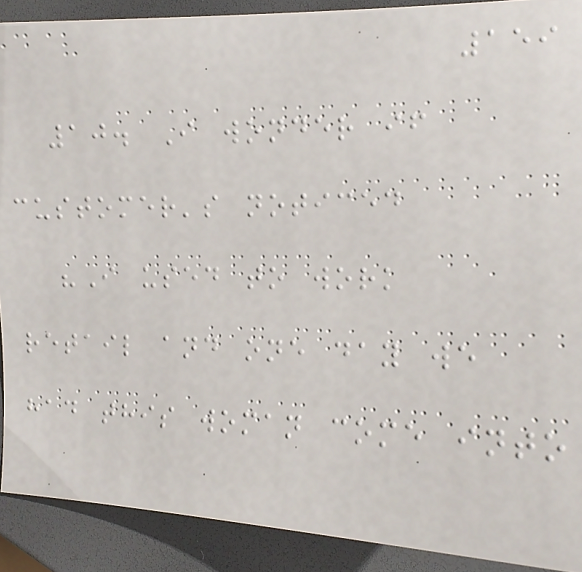159
10. I wonder if
customer's noticed
"I used to work
retail and one day we
had this woman come into
